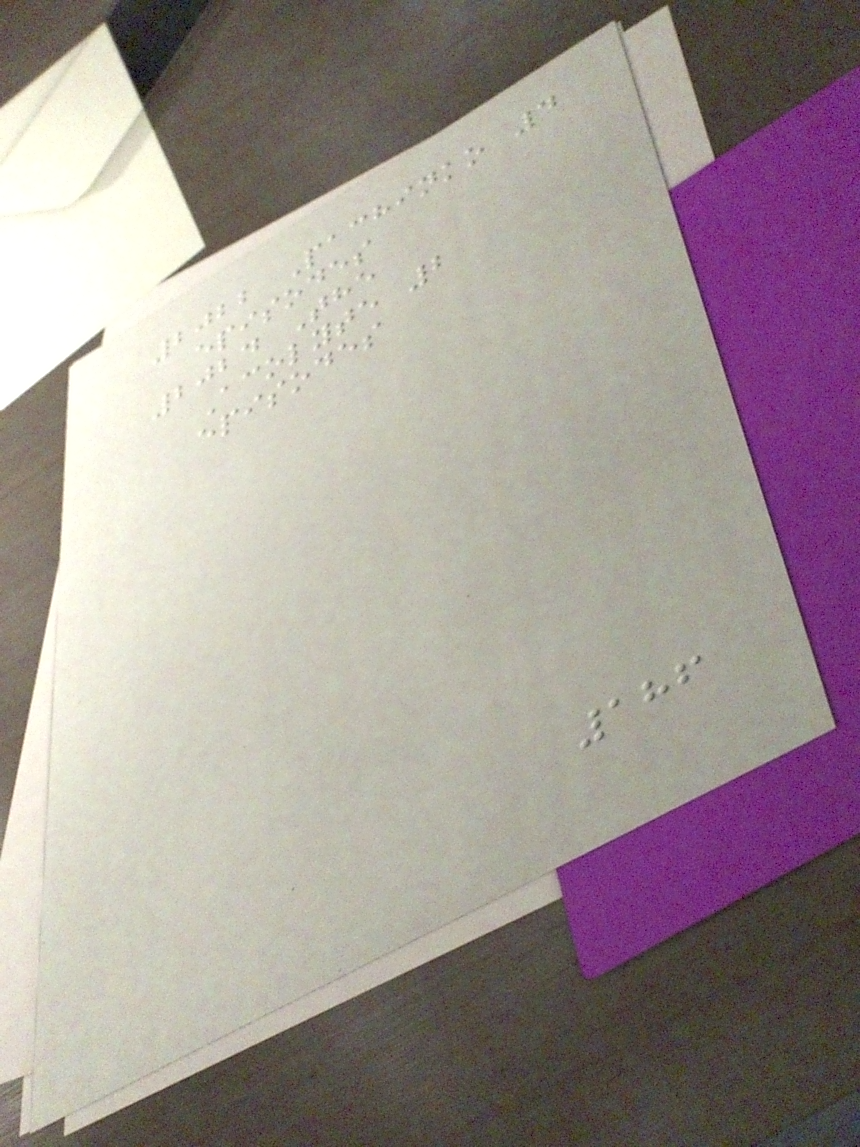2022 Pachinko 4
episodes
2024 The
Acolyte 2
episodes
186
